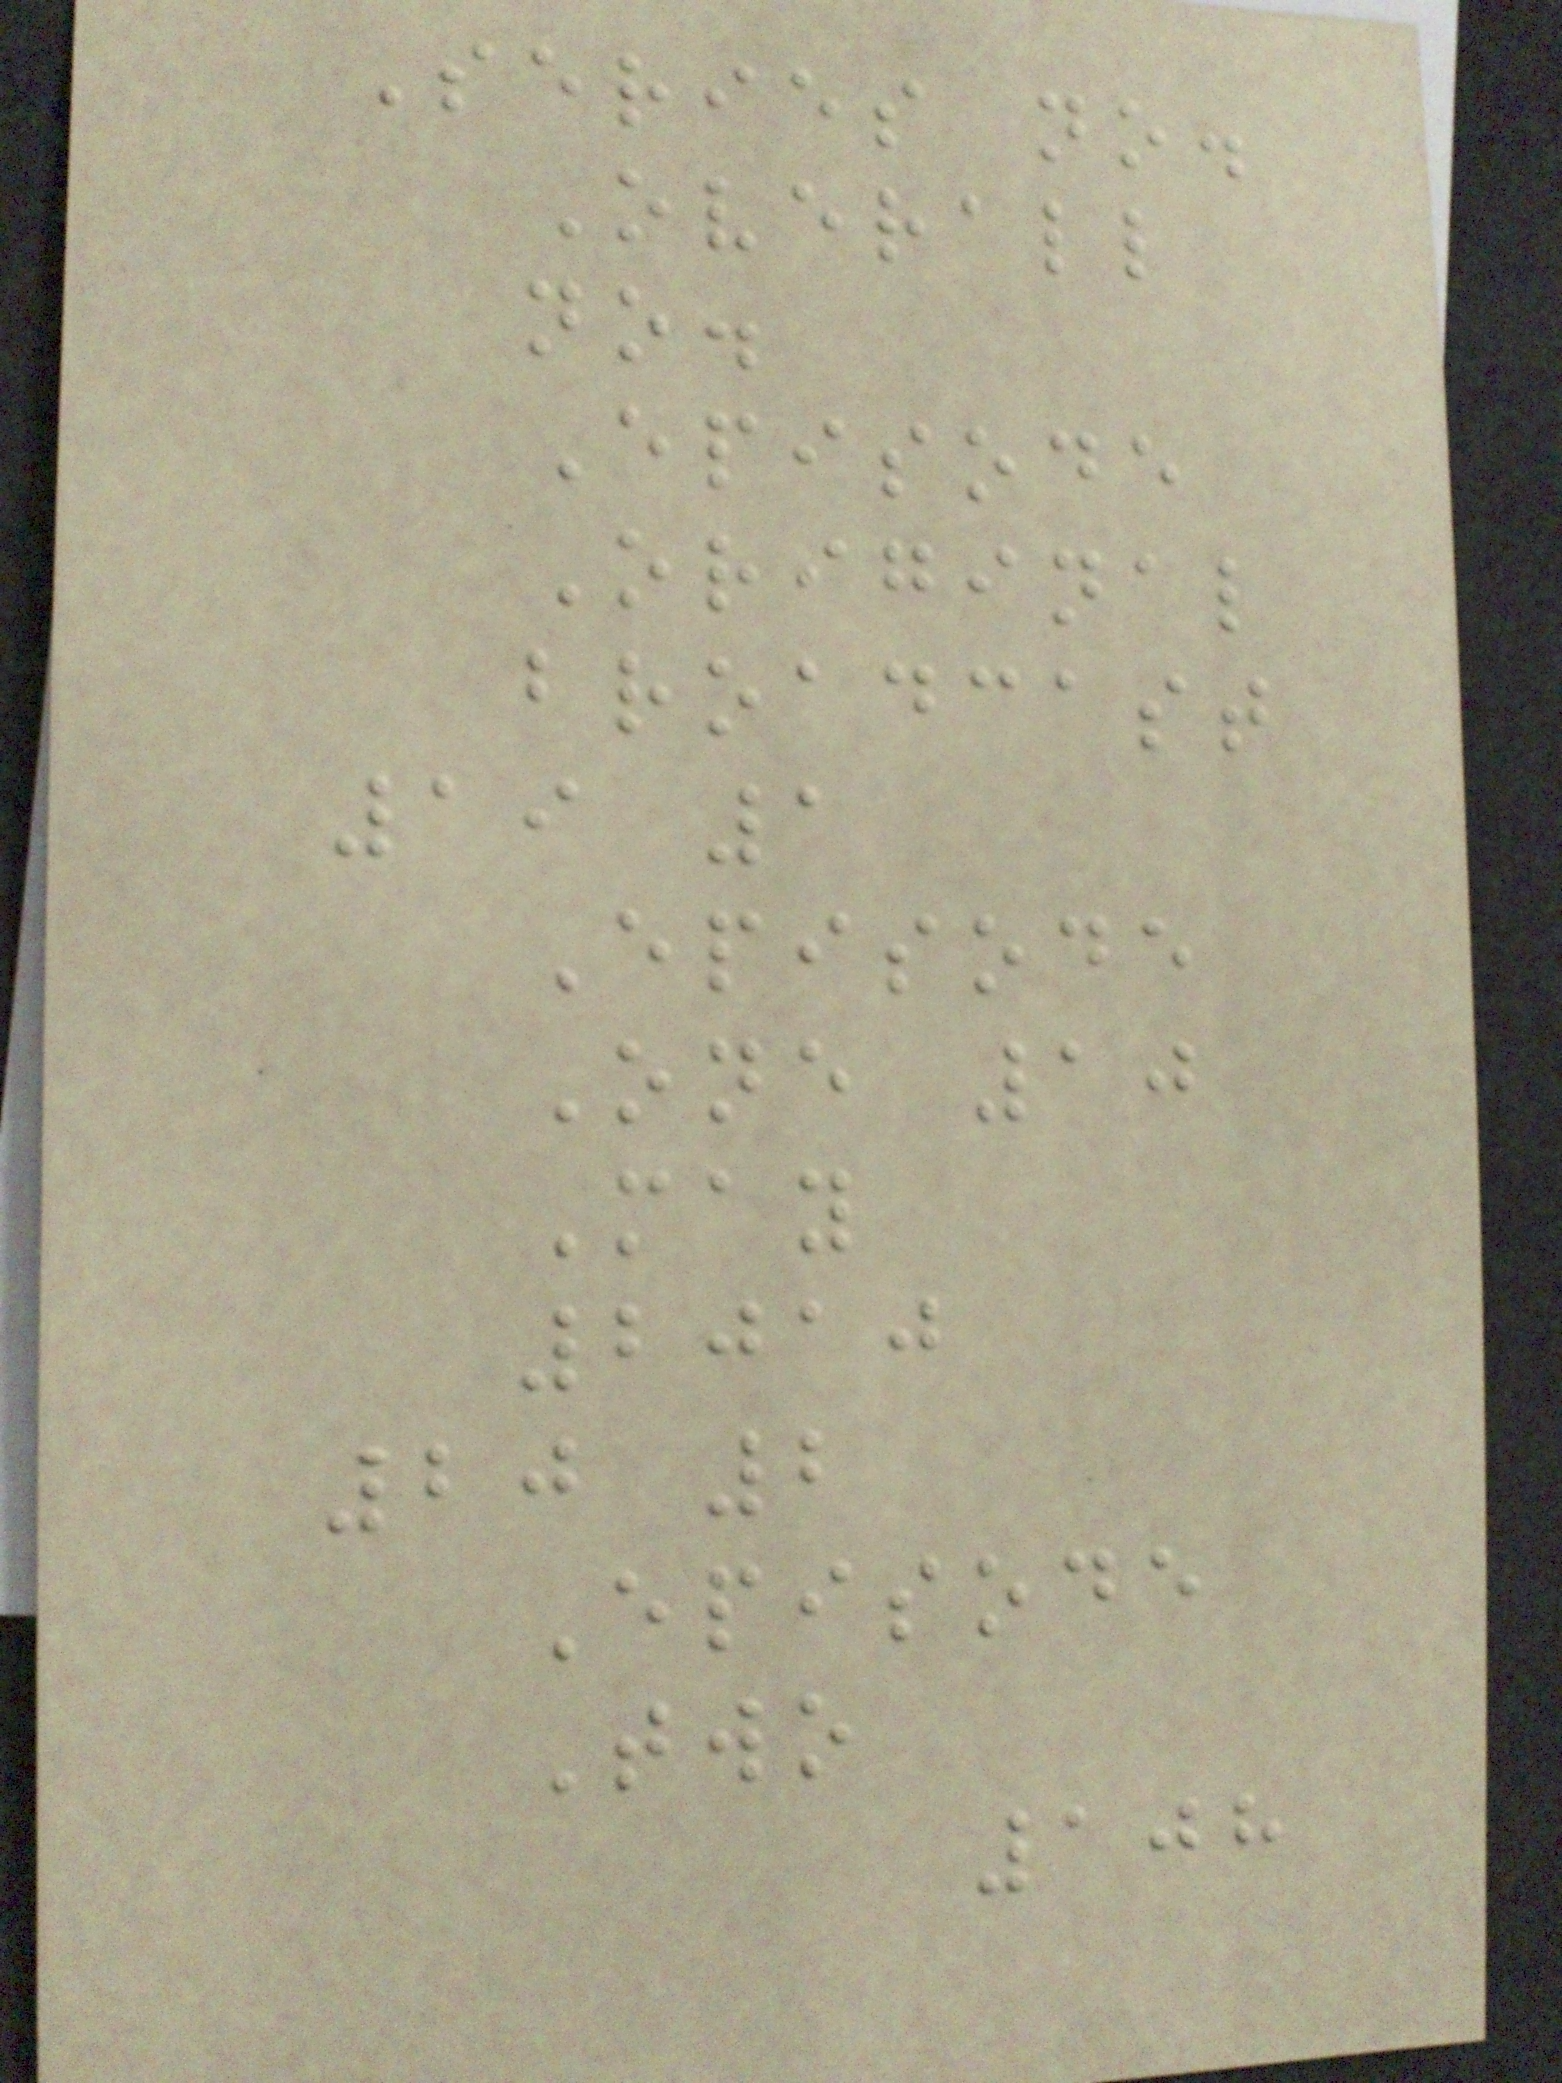Series no.
Overall
no.
Episode
Original
broadcast
19 1
Episode
One 10
May
2010
20 2
Episode
Two
108
